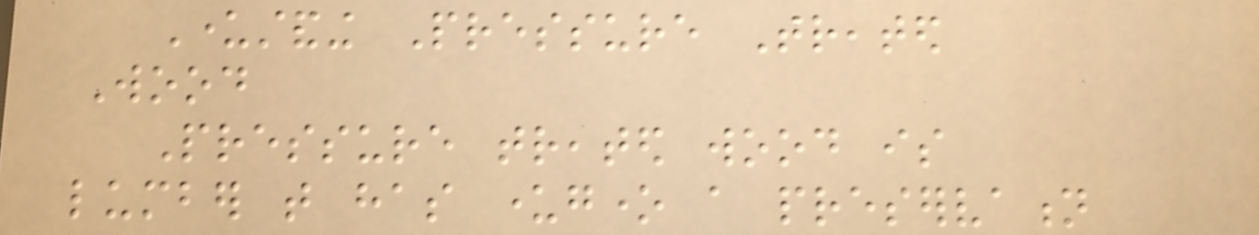Understanding Pressure Treated
Wood
Pressure treated wood is
lumber that has undergone a preservation
